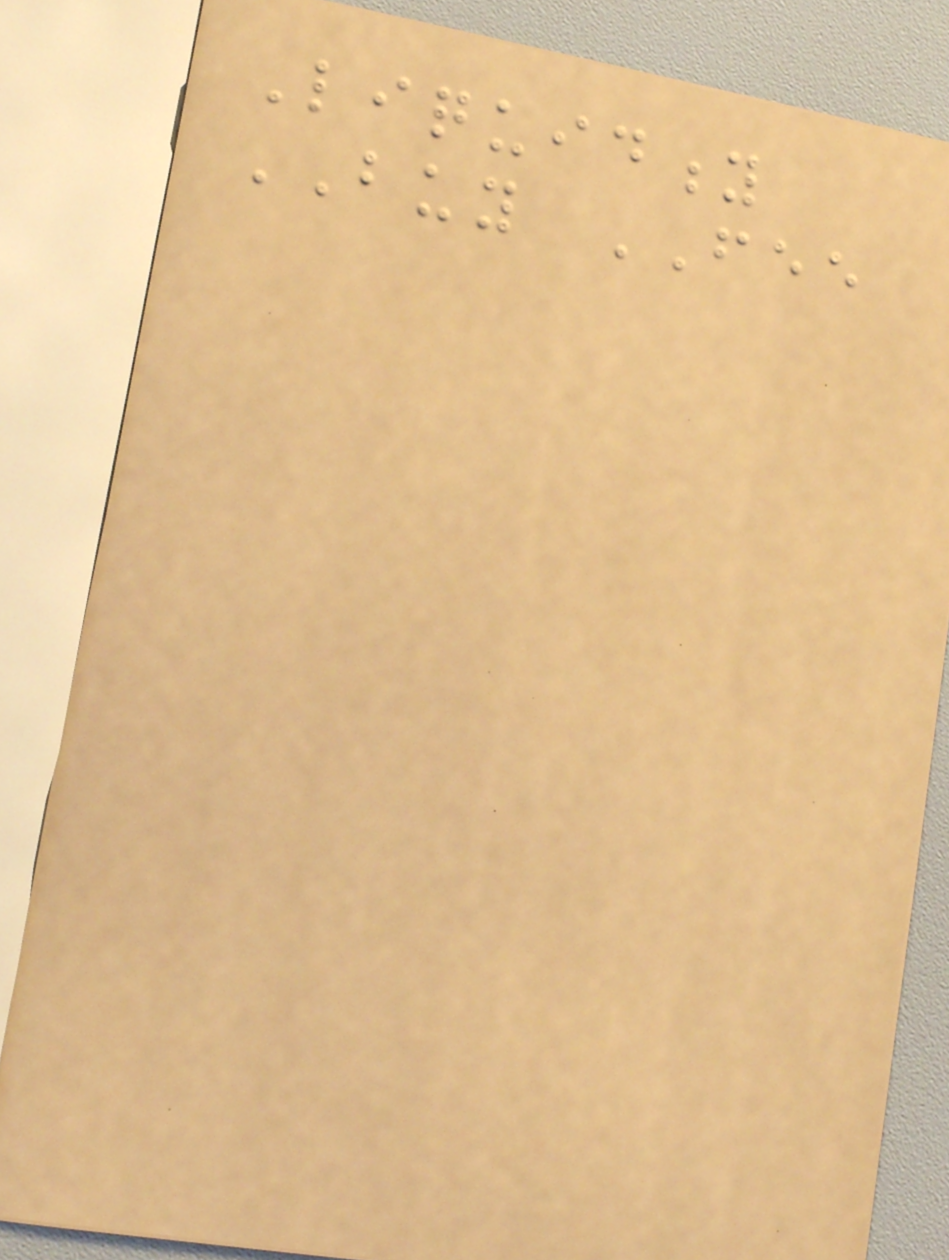Liquidity
BUY FEE
